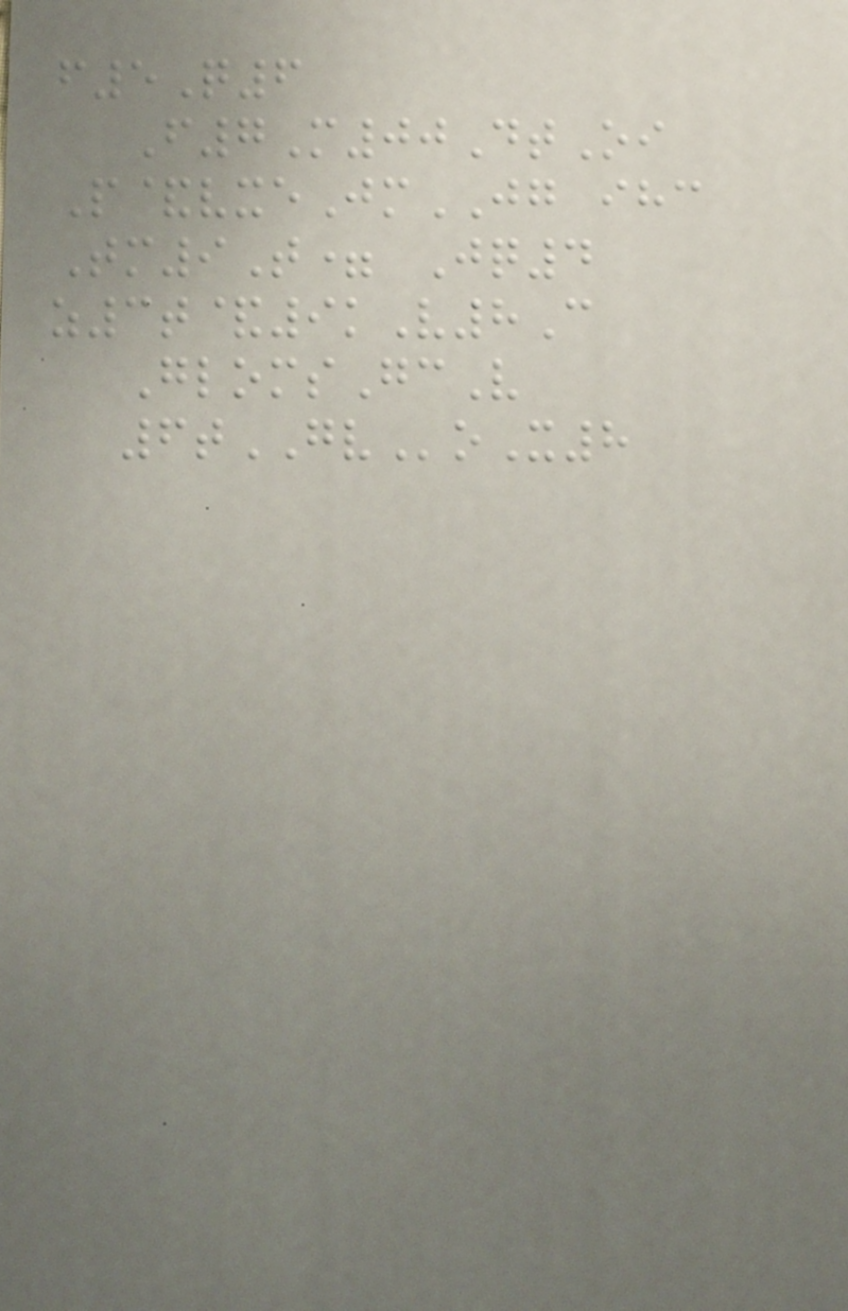f5Q6
F7M00DtOi
P&vxeJmJG ihc
Tm9T= Jq4
z3t&9kV8C
GlomsGcV
6tGVoX8
